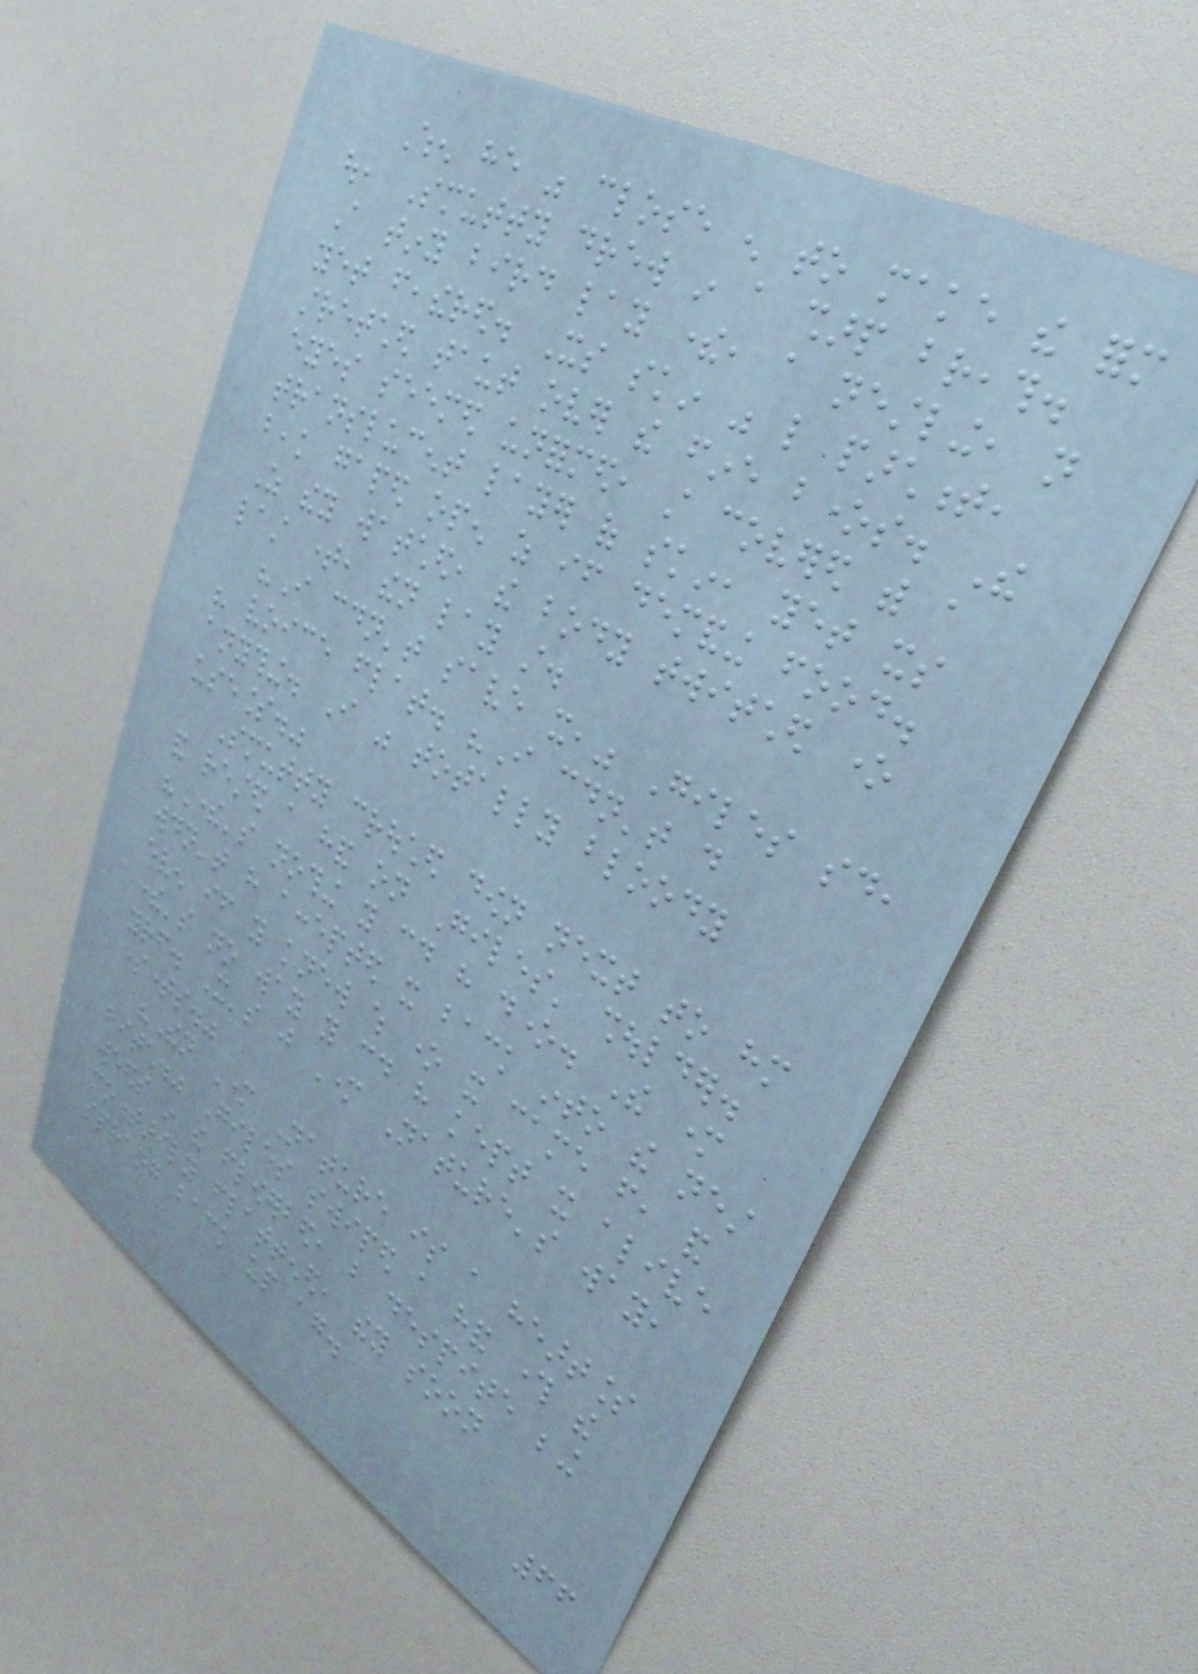When he was close enough to make the form
out, Smutty drew in a sharp breath.
A tiny bird lay there, a nestling, not
yet feathered. Its skin was like parchment,
stretched taut over the fine bones. The
eyes seemed unformed, still covered with a
translucent layer of skin, yet its
beak gaped open as if demanding food.
As they watched, the body twitched one
last time, then lay still.
"I couldn't save it," Giles said,
his voice flat. "I couldn't do
anything. I was totally bloody
useless."
Smutty crouched down next to him
and rested a hand on Giles' shoulder.
"There's nothing you could have done. The mother
wouldn't have accepted it back into the nest
even if you knew which one it came from, and
there's no way you could have kept it alive
yourself. It's just Mother Nature's way,
sometimes."
"Then Mother Nature is a heartless
bitch." Giles swiped a hand through the
weeds in the flowerbed, but despite being
momentarily flattened, they soon
sprang back up again.
66
